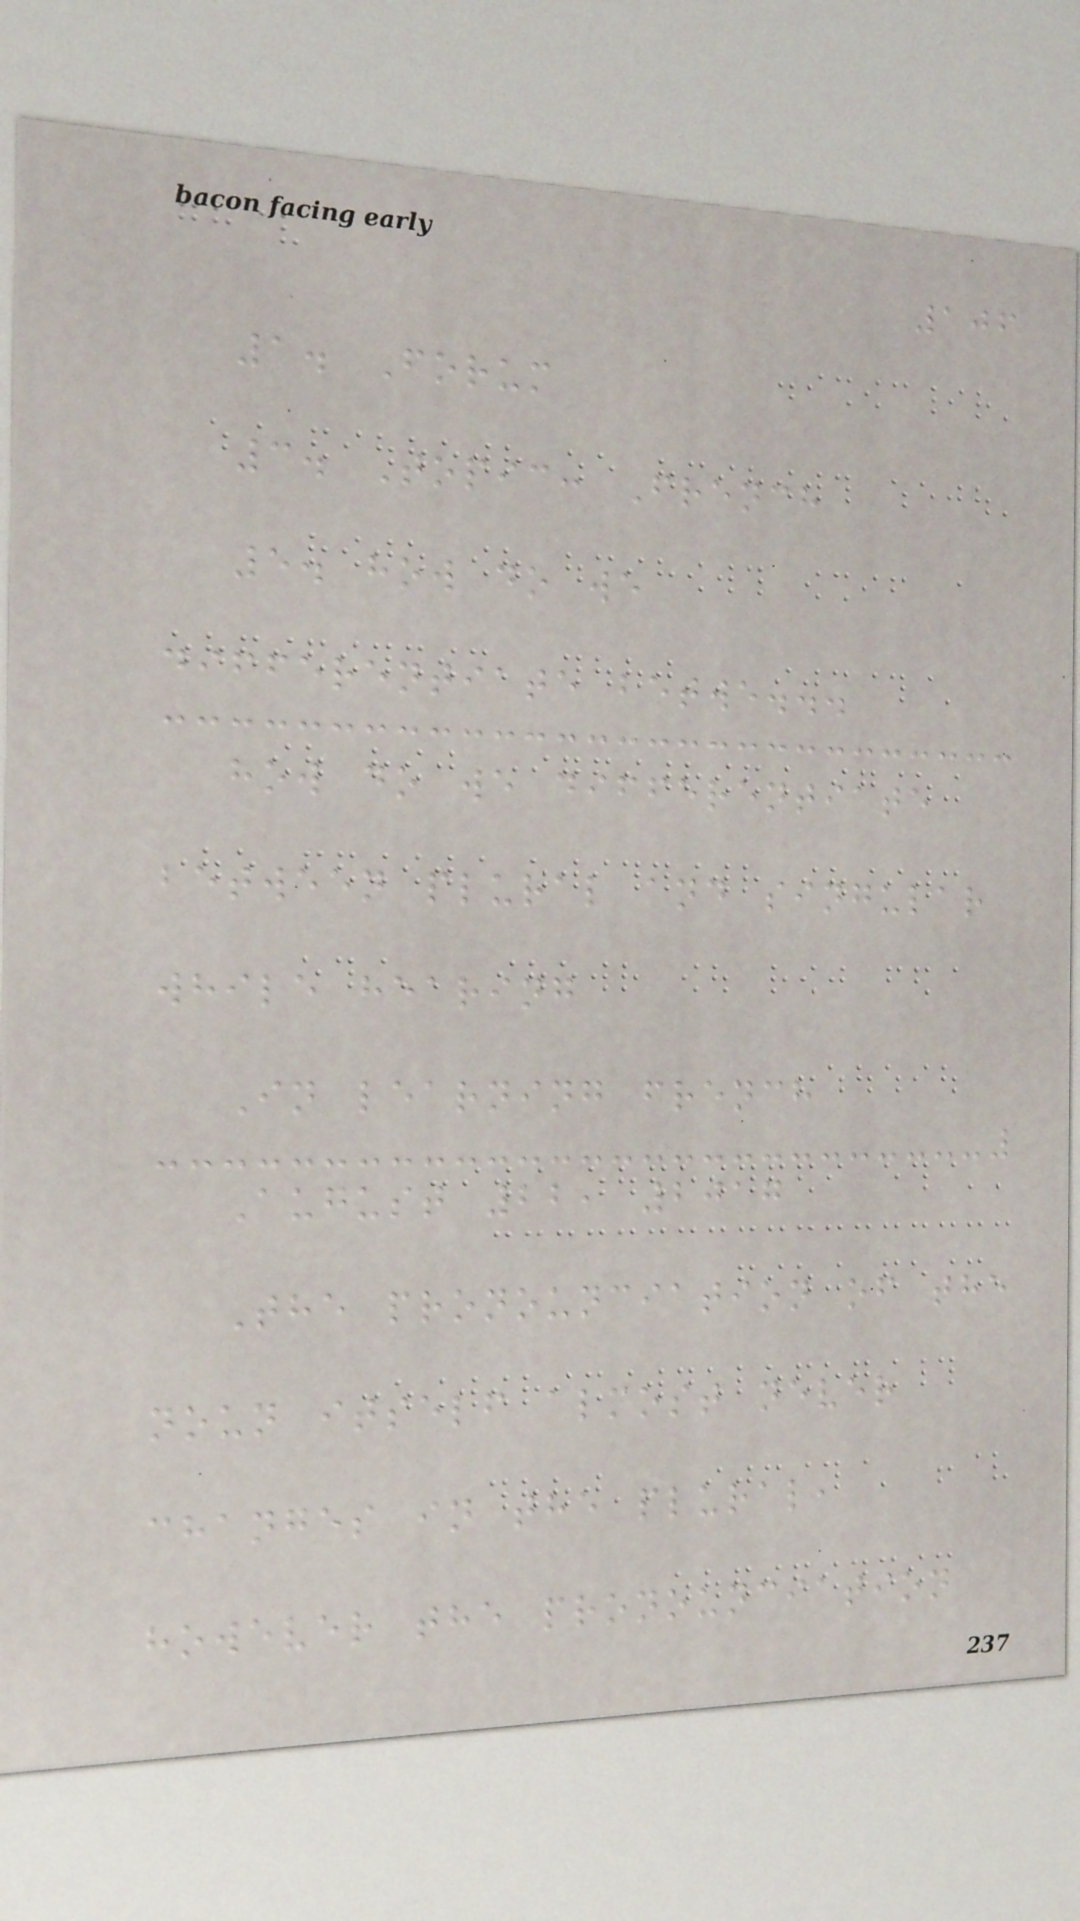106
1. Forum
3. Topic: French
5. how do we
differentiate betwe...
how do we differentiate
between plural and singular
while hearing
In learning french
August 22, 2017
The pronounciation of the
noun itself almost never
changes in the plural,
however the pronounciation
